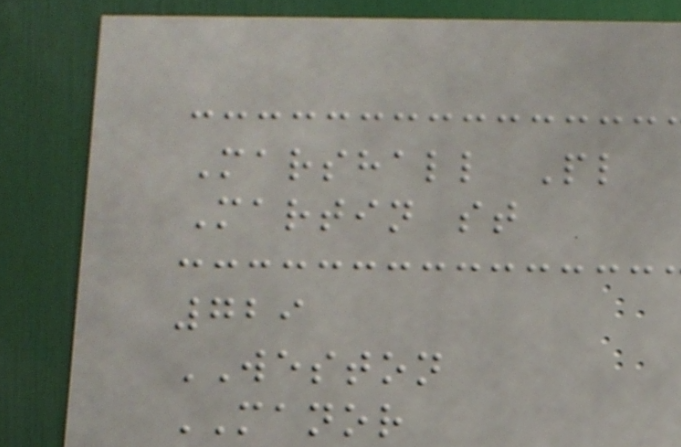Marshall Pl
Martin st
729
WESTON
MANOR
